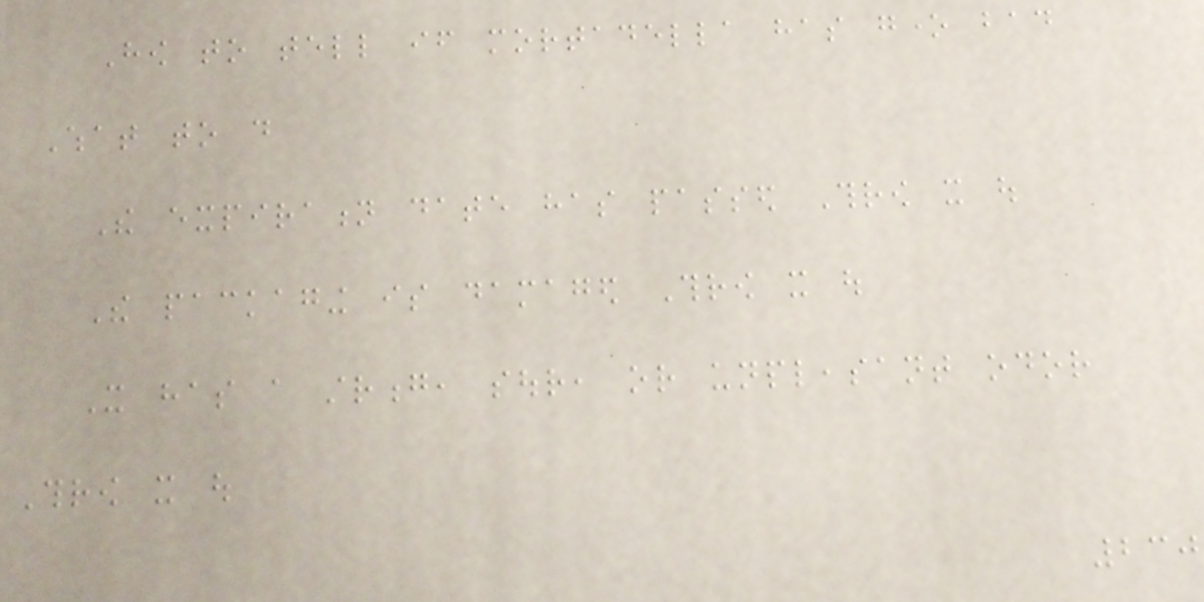How to tell if mortadella has gone bad
What to do
The expiration date has passed Throw it out
The packaging is damaged Throw it out
It has a strong, sour, or unpleasant odor
Throw it out
230
